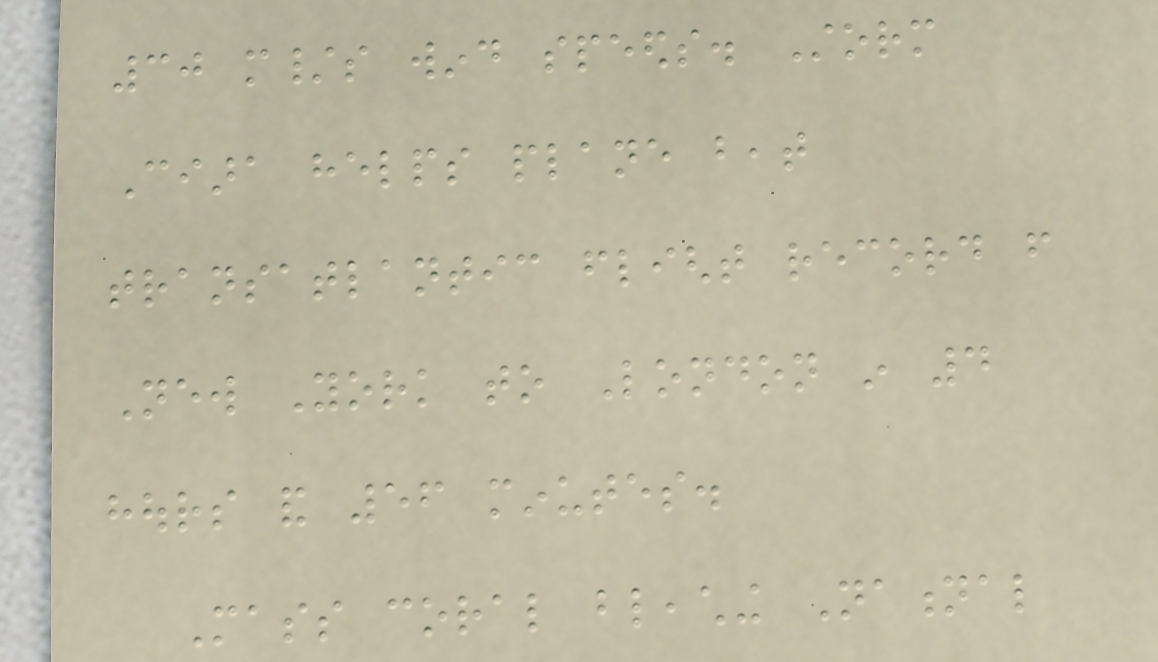30 m/s wind speeds. Storm
Ciara helps plane beat
transatlantic flight record from
New York to London in 4
hours and 56 minutes.
Mass coral bleaching National
